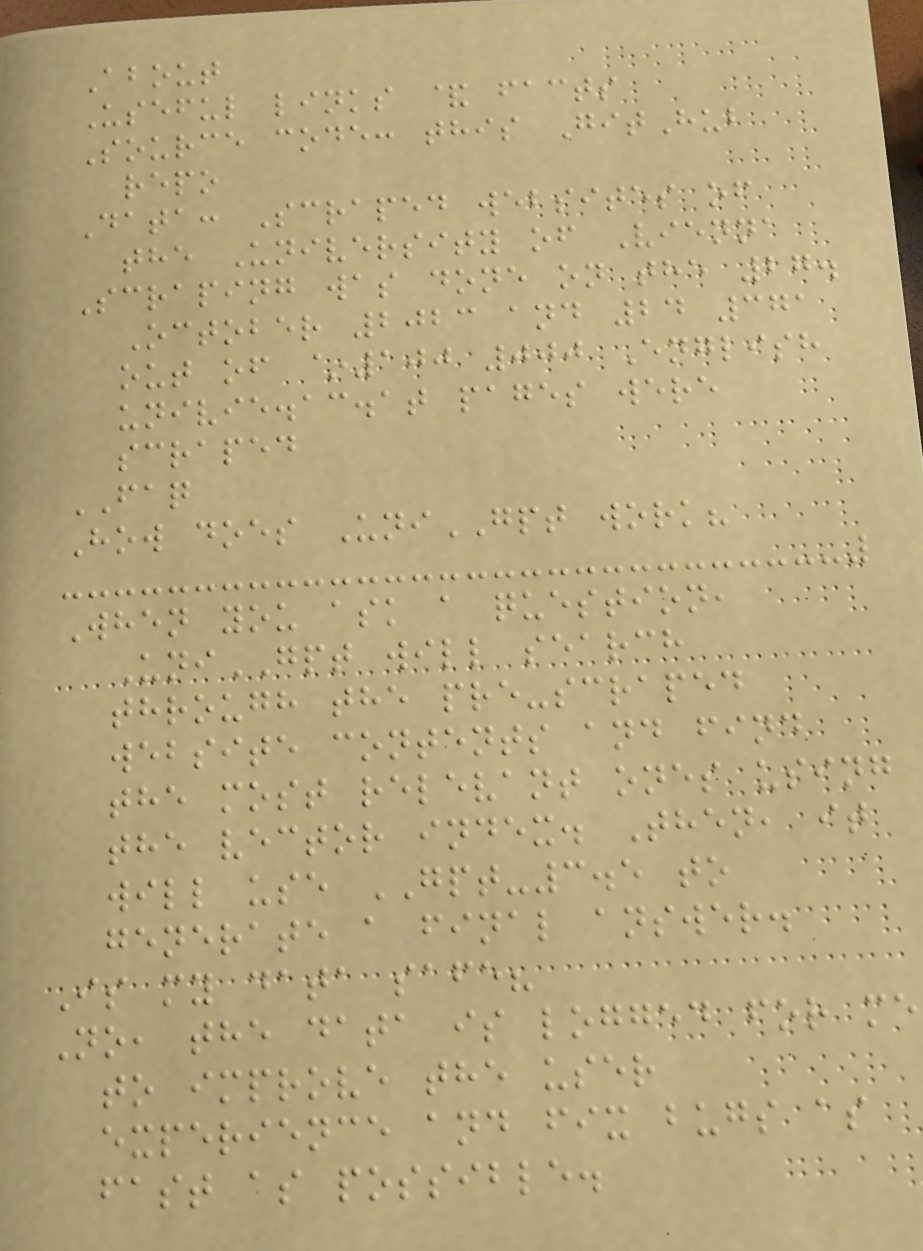About
Useful links & facts
Source code: this GitHub
repo
Data: Scraped websites of
the University of Vienna
Scraping was done on the 27.
October 2023 and 24 371
out of ~100 000 English
univie.ac.at pages were
scraped
FAQ
How does UniGPT work?
When you ask a question,
UniGPT will search
through the pre-scraped
website contents and find
the most relevant ones using
the vector index. Then, it
will use GPT-3.5 to
generate a final answer.
Is my data safe?
No, the data is logged for me
to improve the user
experience and fix bugs as
fast as possible.
